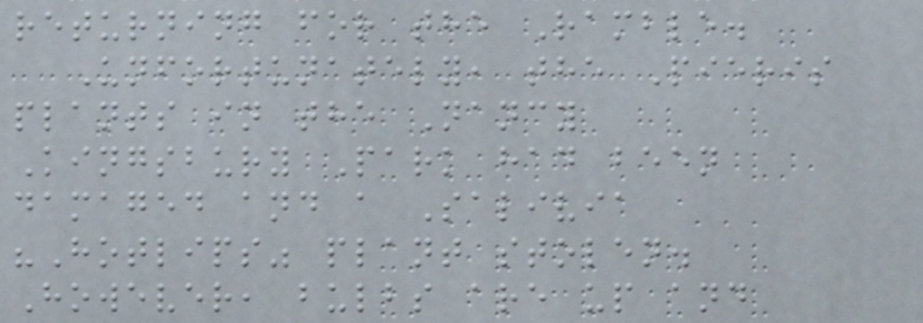returning for the Ramble.
Unfortunately, the Pieris
plants in the Nancy
Kingsbury Park had been
damaged and a Salivia
"Hotlips" plant stolen.
However, bulbs are up and
